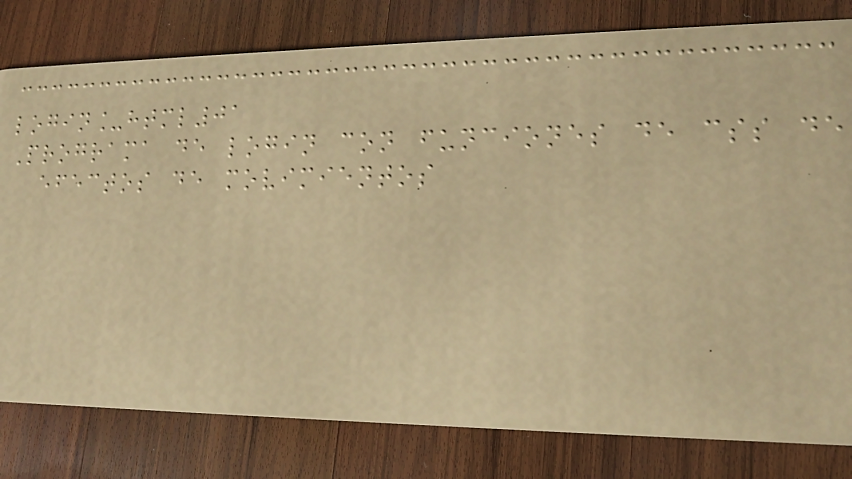login_html01
Programa de login con funciones de css de
efectos de movimientos
